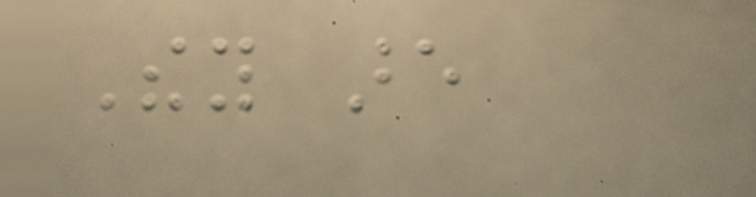They are
